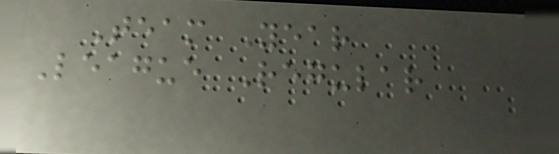Team Year
League Regular
